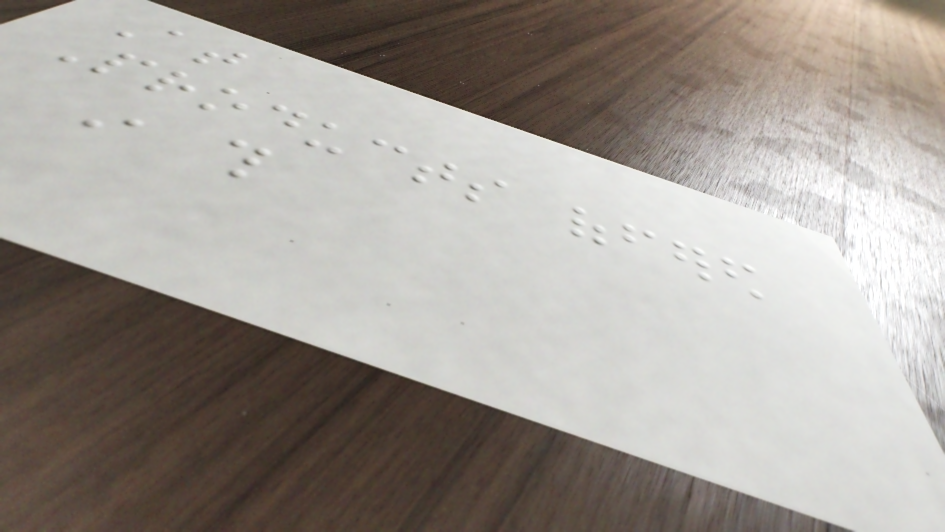At
Products offered
in this
